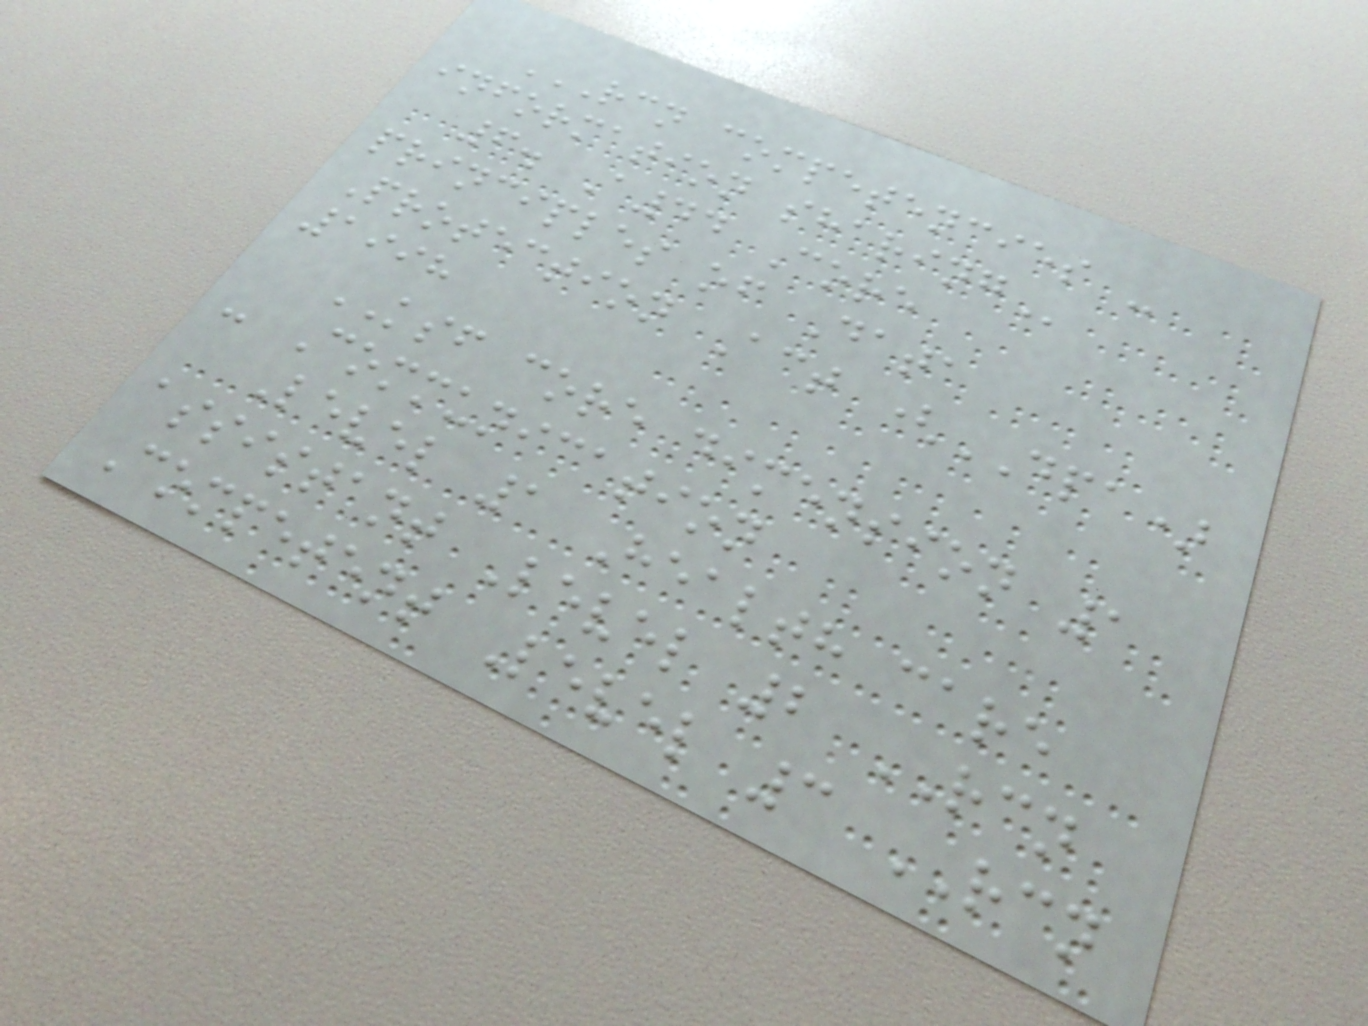RCN COMPETENCIES -
INFORMATION SHARING
6. A44 Core
principles of Data
Protection Act (DPA)
1998
KSF core dimension 1
- Communication
Level 1 Health care
assistant Level 2 RCN
Competent Level 3 RCN
